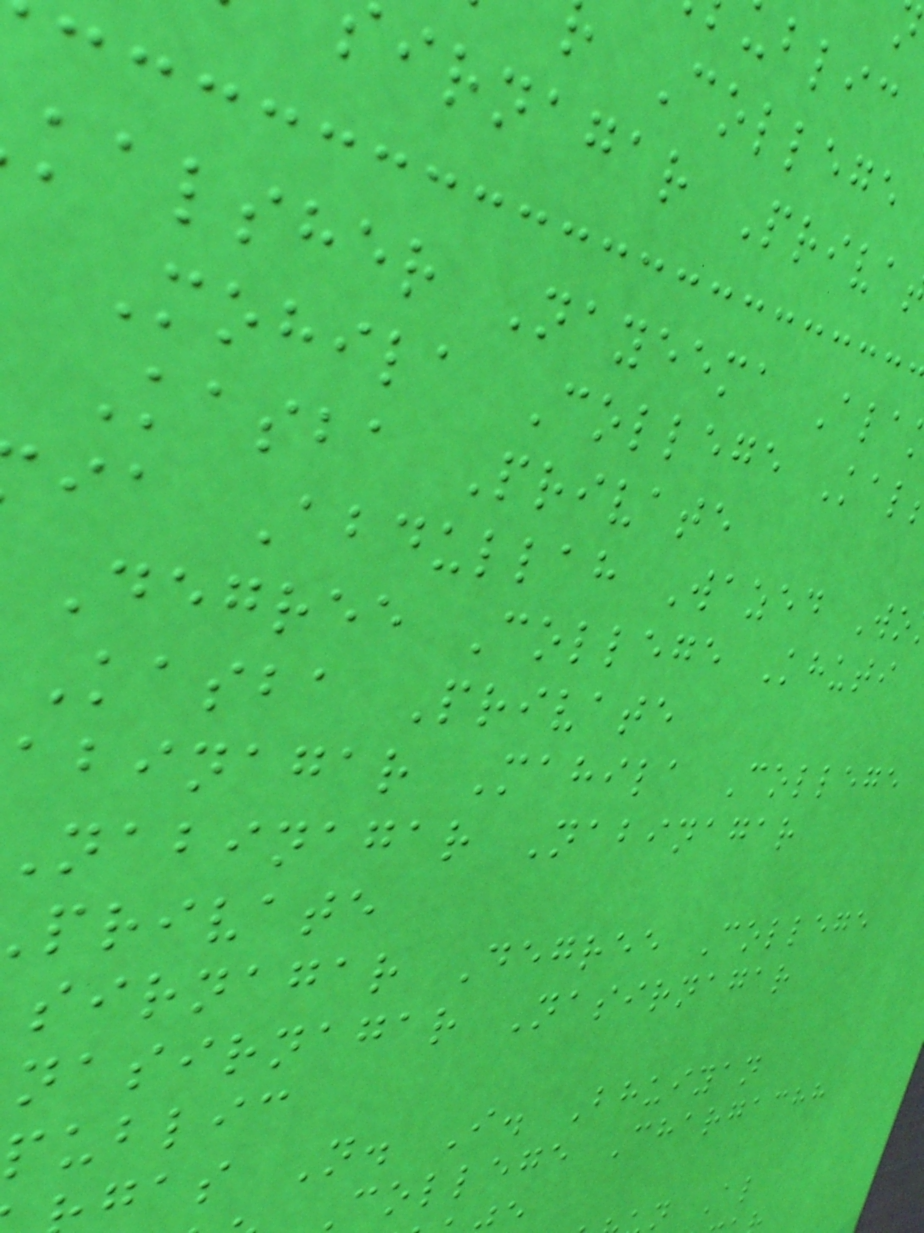College
irnagar Priva
kalsher Nayeema Ala
Mohila College Kal
Kasba Private
ia Abdullah Wazed Wo
Degree College Khuti
Kasba Private
abinagar Mahila College
nabinagar Nabinagar
private
sirnagar Degree College
nasirnagar Nasirnagar
public
gas N. I. Bhuiyan
college Chargachh
